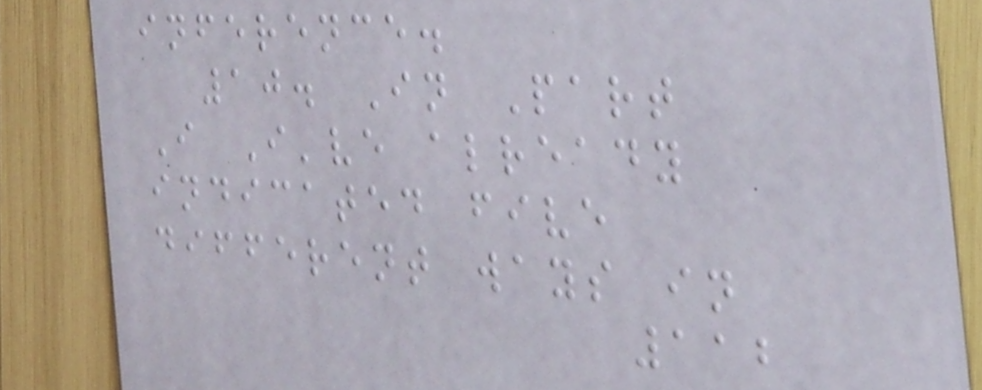inference.
10. In Part
I I've already
indicated five
different ways in
112
